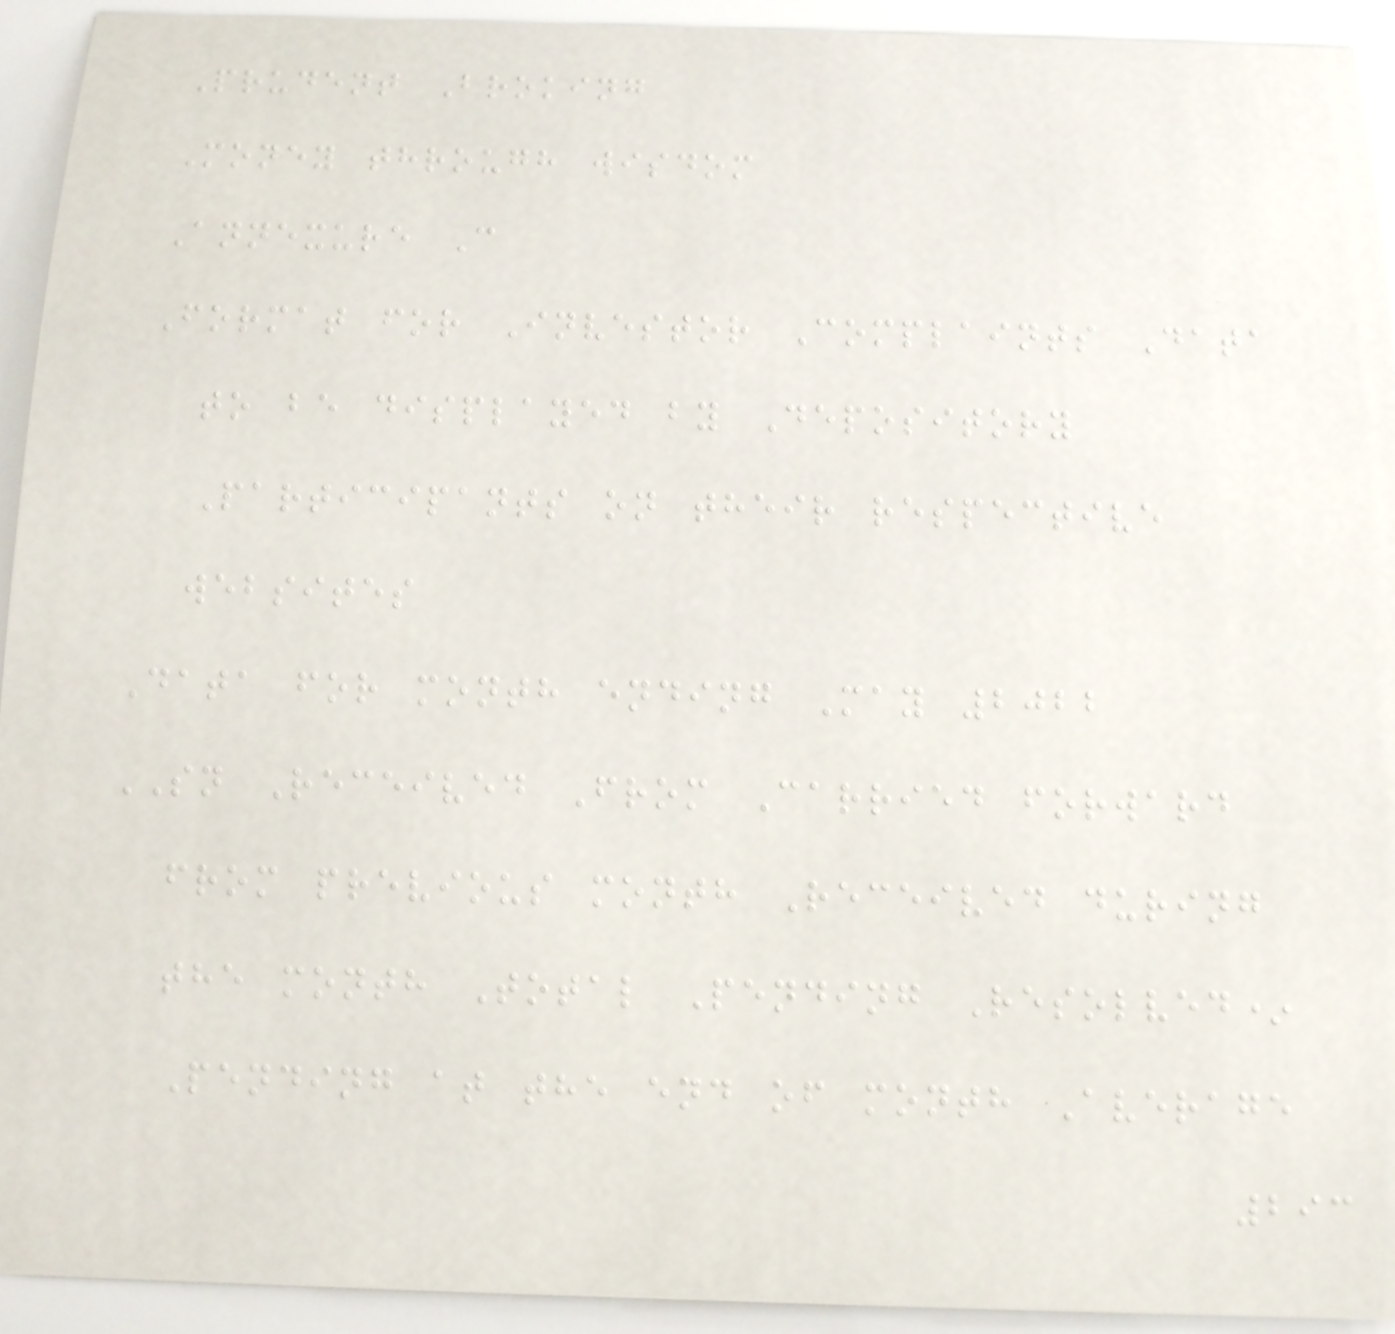Prudent Broking
Money through wisdom
Annexure C
Format for Investor Complaints Data
to be displayed by Depository
Participants on their respective
websites
Data for month ending May 2022
SN Received From Carried forward
from previous month Received during
the month Total Pending Resolved*
Pending at the end of month Average
293
